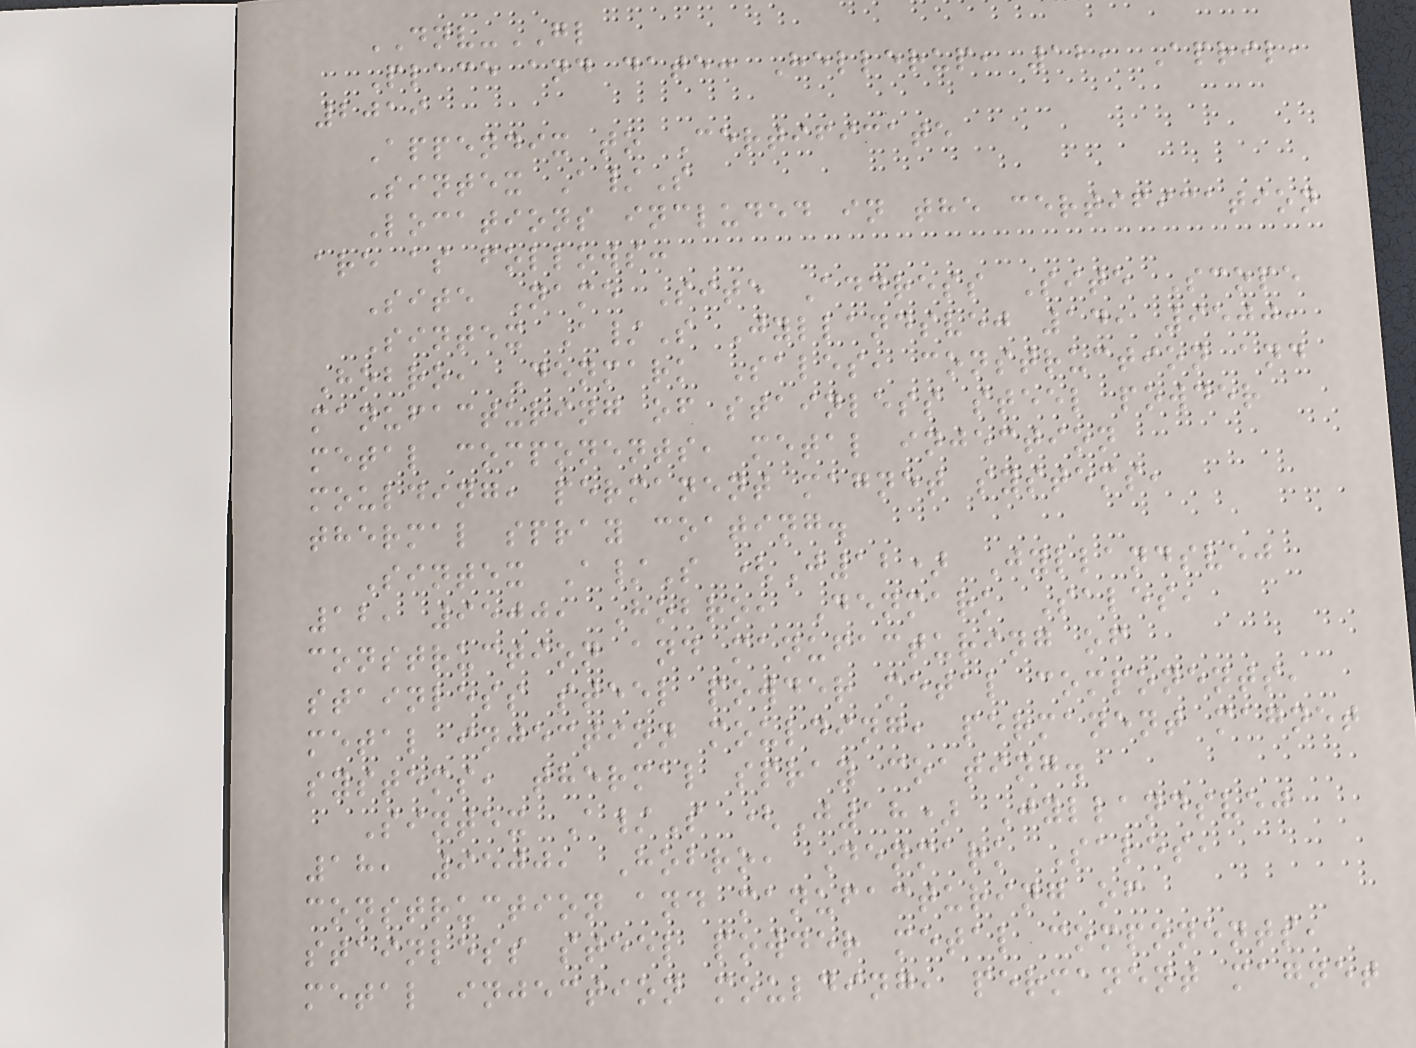DNV-GL
Place and date: Hellerup, 12, April,
2019
Appendix to Certificate
Sintex A/S
Locations included in the certification
are as follows:
Site Name Site Address Site Scope
Sintex A/S Jyllandsvej 14, 9500,
Hobro, Denmark Sales, construction and
manufacturing of stainless steel powder
metal components, metal injection
moulding, permanent magnet systems,
thermal spray coating.
Sintex A/S (J12) Jyllandsvej
12, 9500, Hobro, Denmark Sales,
construction and manufacturing of
stainless steel powder metal components,
metal injection moulding, permanent magnet
systems, thermal spray coating.
Sintex A/S (J18) Jyllandsvej
18, 9500, Hobro, Denmark Sales,
construction and manufacturing of
stainless steel powder metal components,
metal injection moulding, permanent magnet
